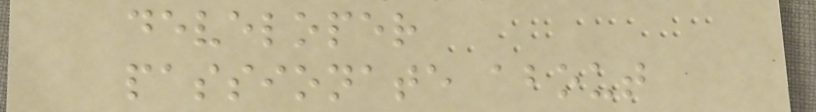developer
passionate about
